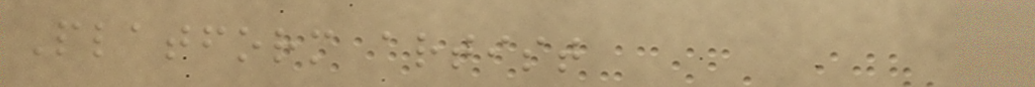Platform artist
